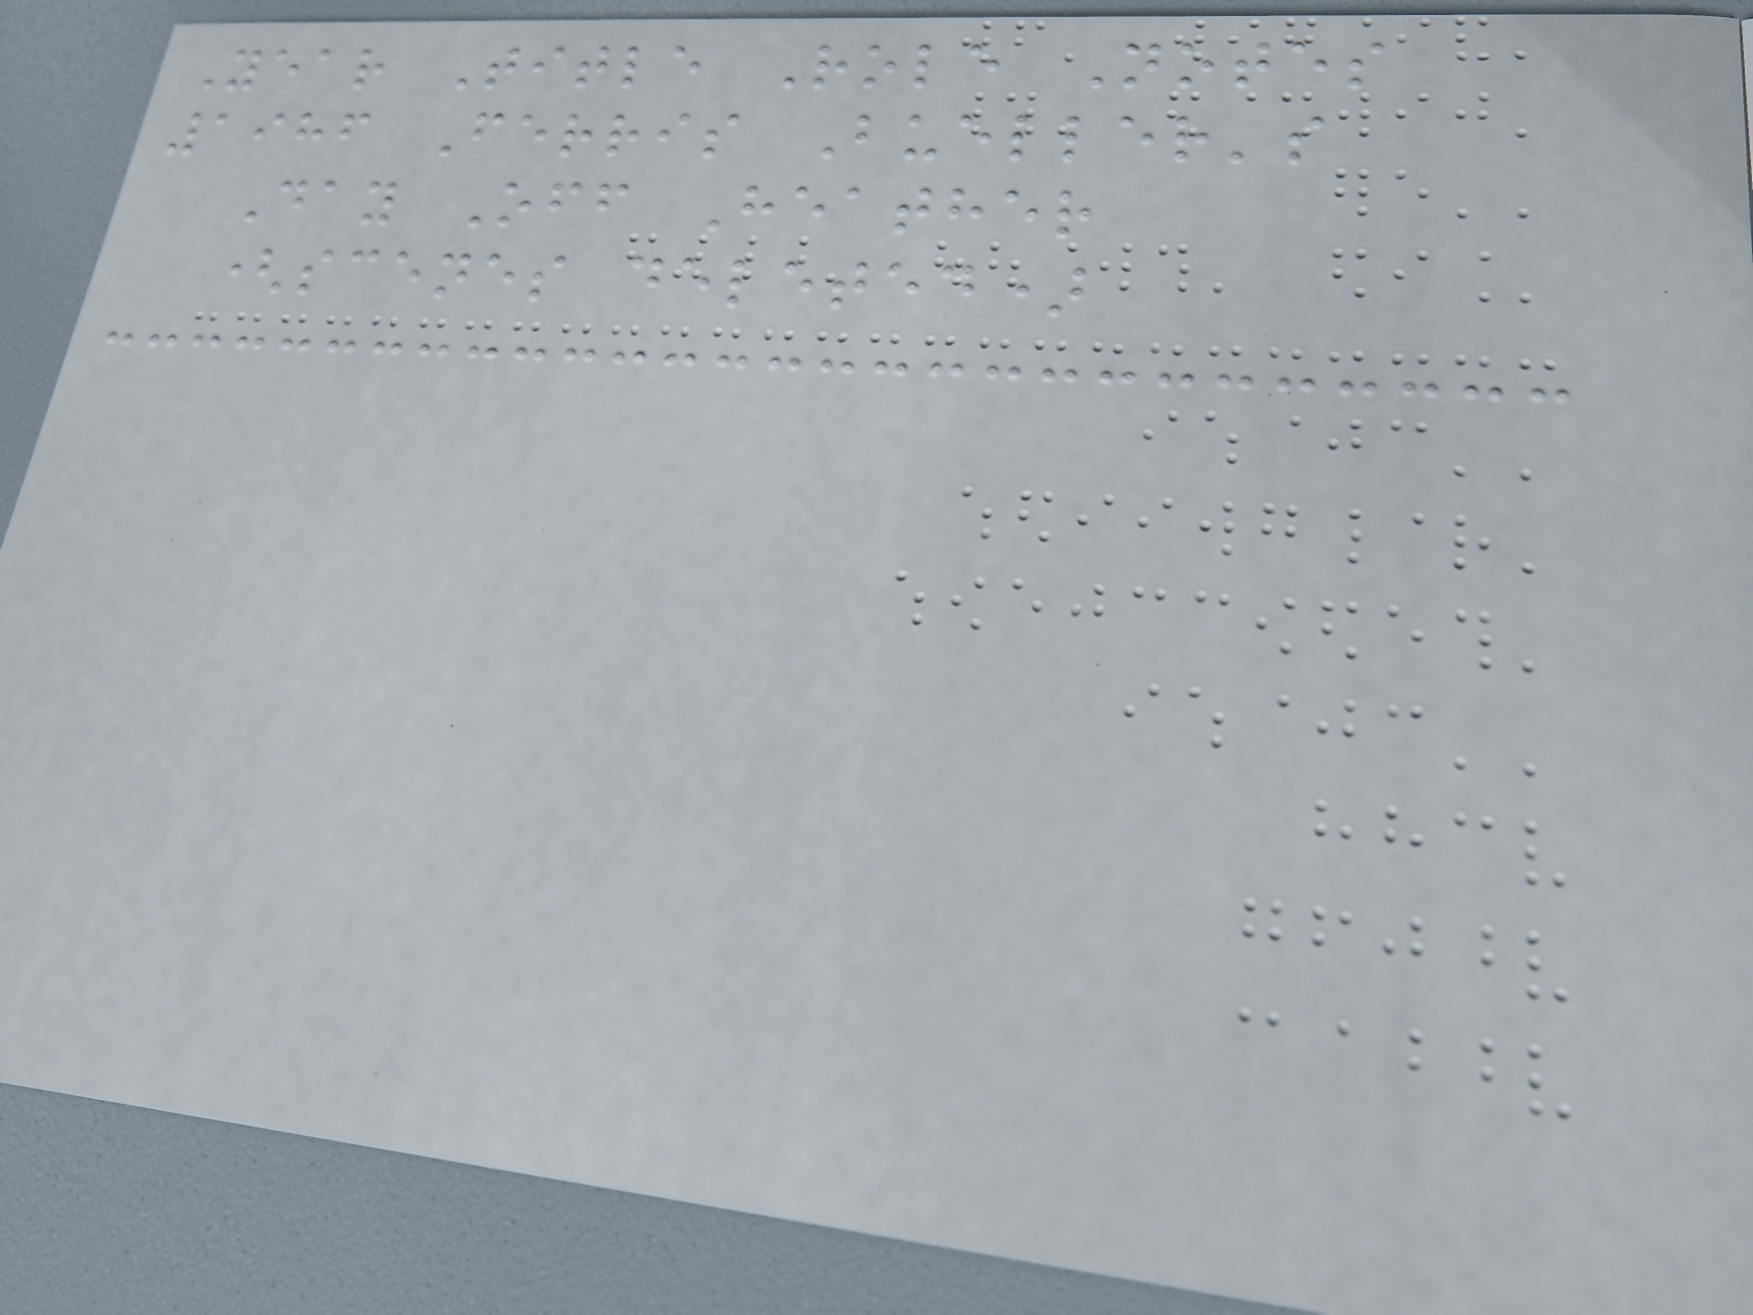Year Title Role Notes
1986 Ferris Bueller's
Day Off Heather
(scenes deleted)
